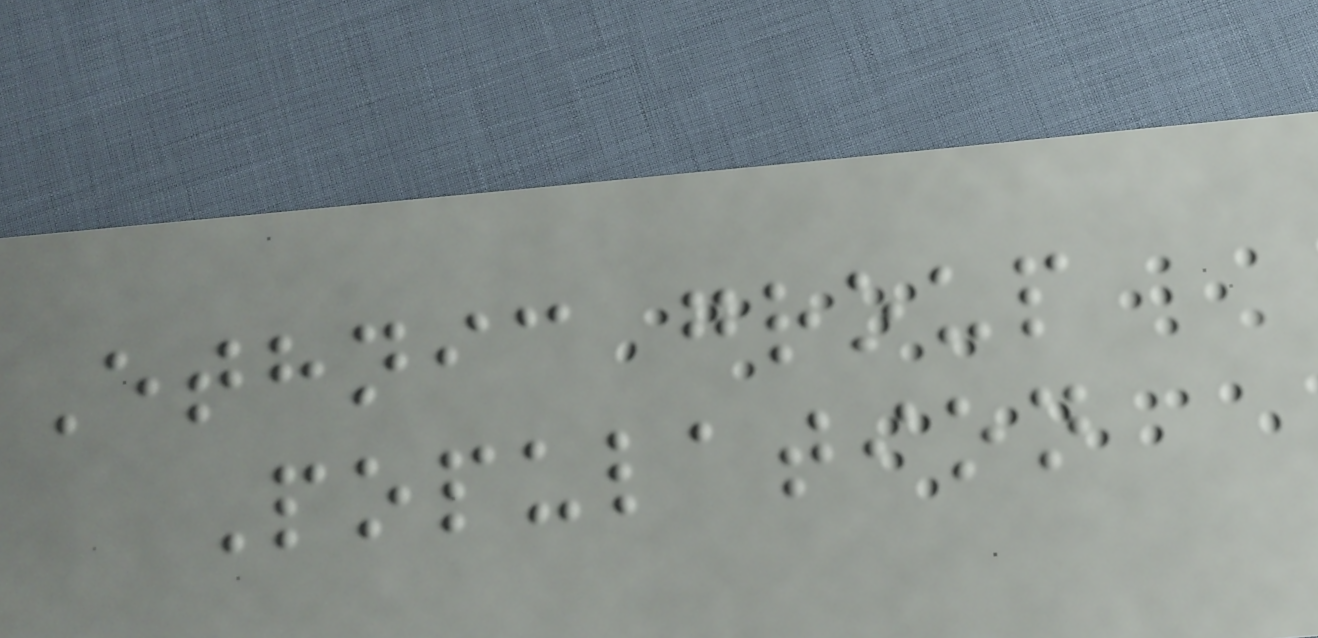Ethnic group
Population
